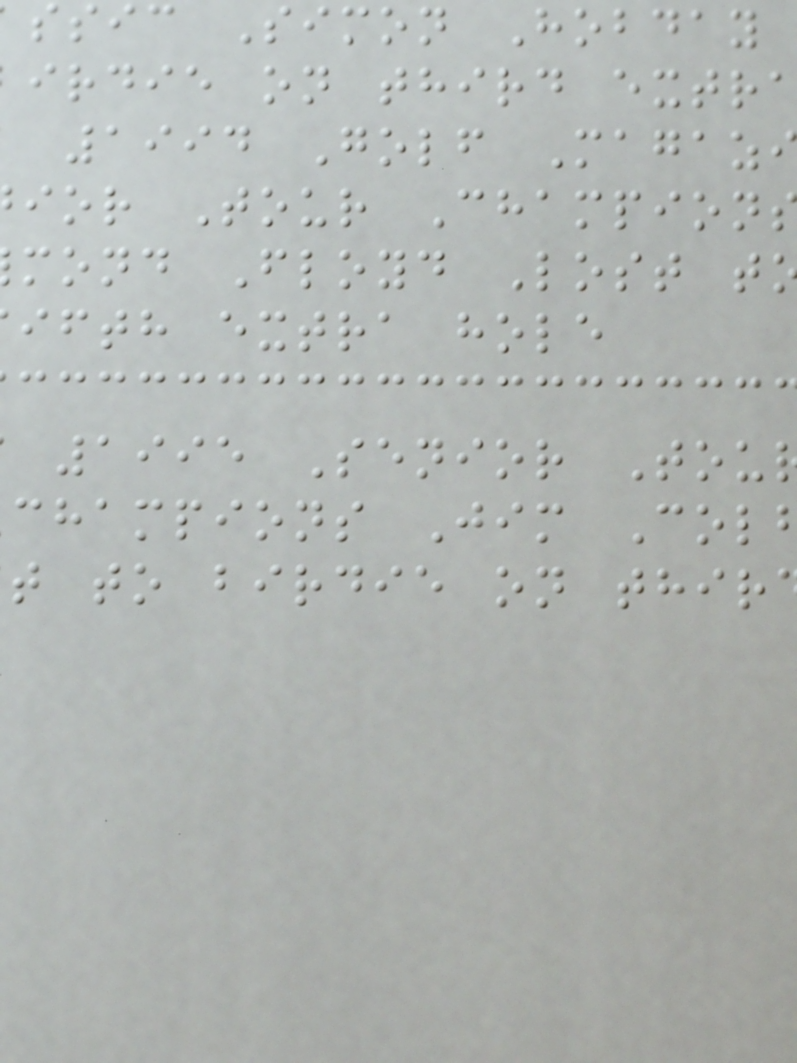ssic Simon Hobday
irdie on third extra
1994 Golf Magaz
ior Tour Champion
mond Floyd Lost t
ifth extra hole
1995 Senior Tou
champions Jim Col
t to birdie on thir
